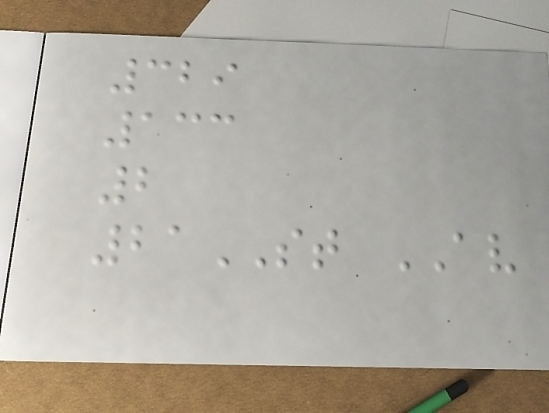329
133
2
21ST AV
